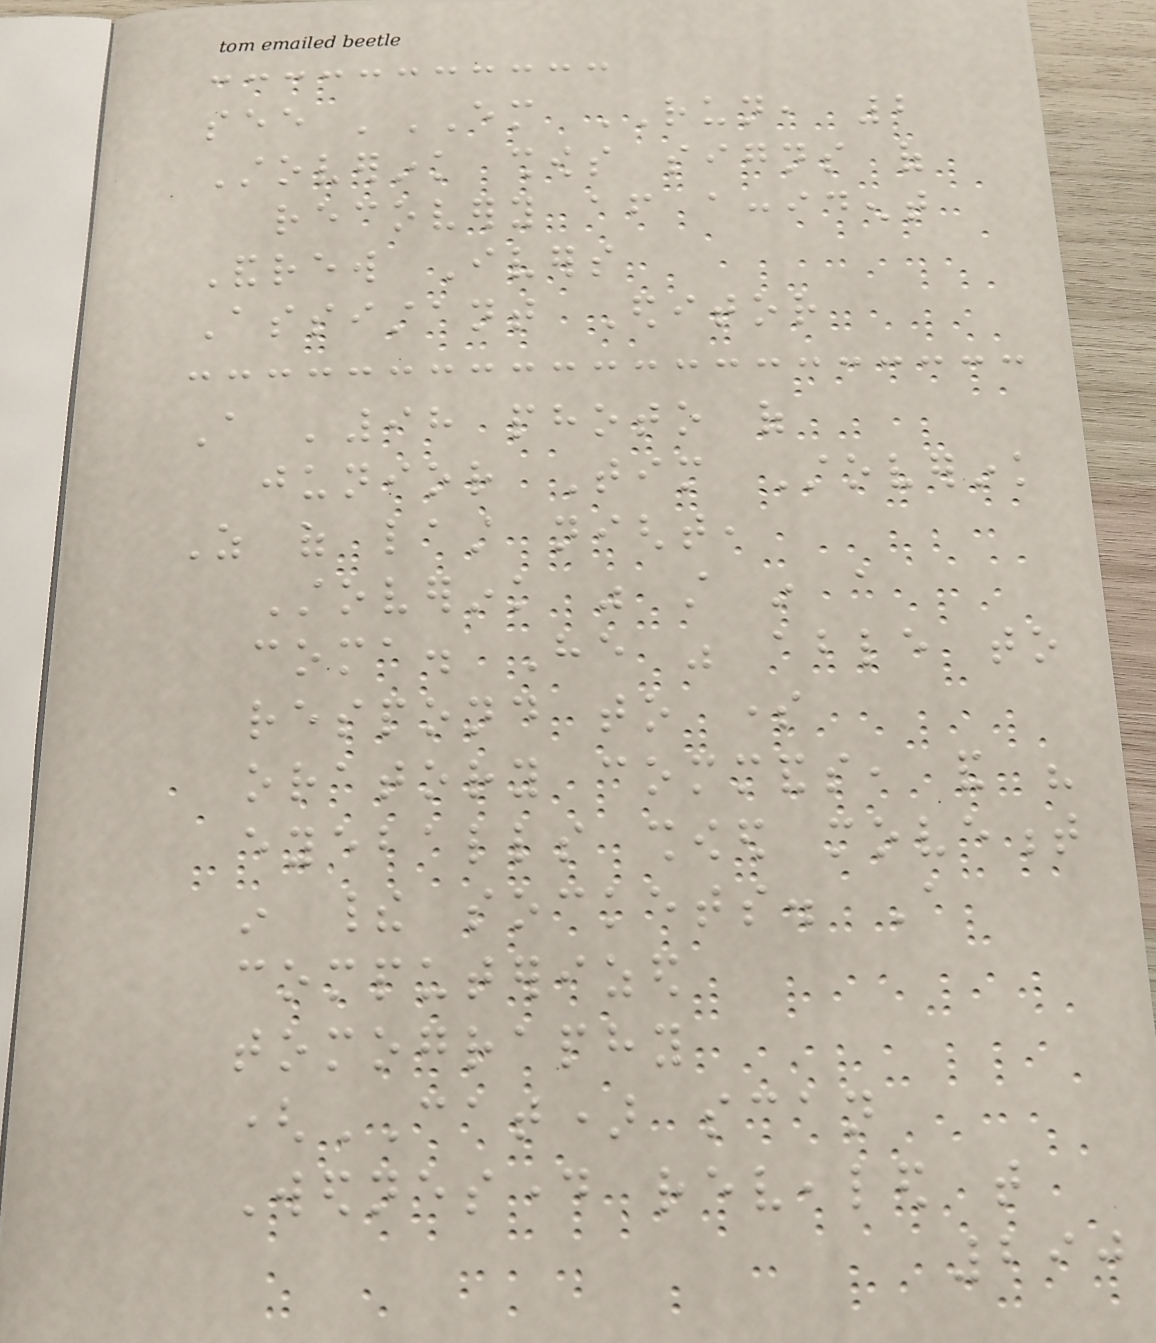see 'EM RUN, 2
Stoverink shows signs of
recovery after accident
Andrew Ivers
Assistant Editor
A '98 photo of
junior Tim Stoverink
As of last night,
Stoverink was still in a
coma. He was able to
respond to some
oratory commands, and his
eyeballs showed movement
in their sockets. A
computerized
tomography
(CAT) scan
Wednesday revealed that
290
